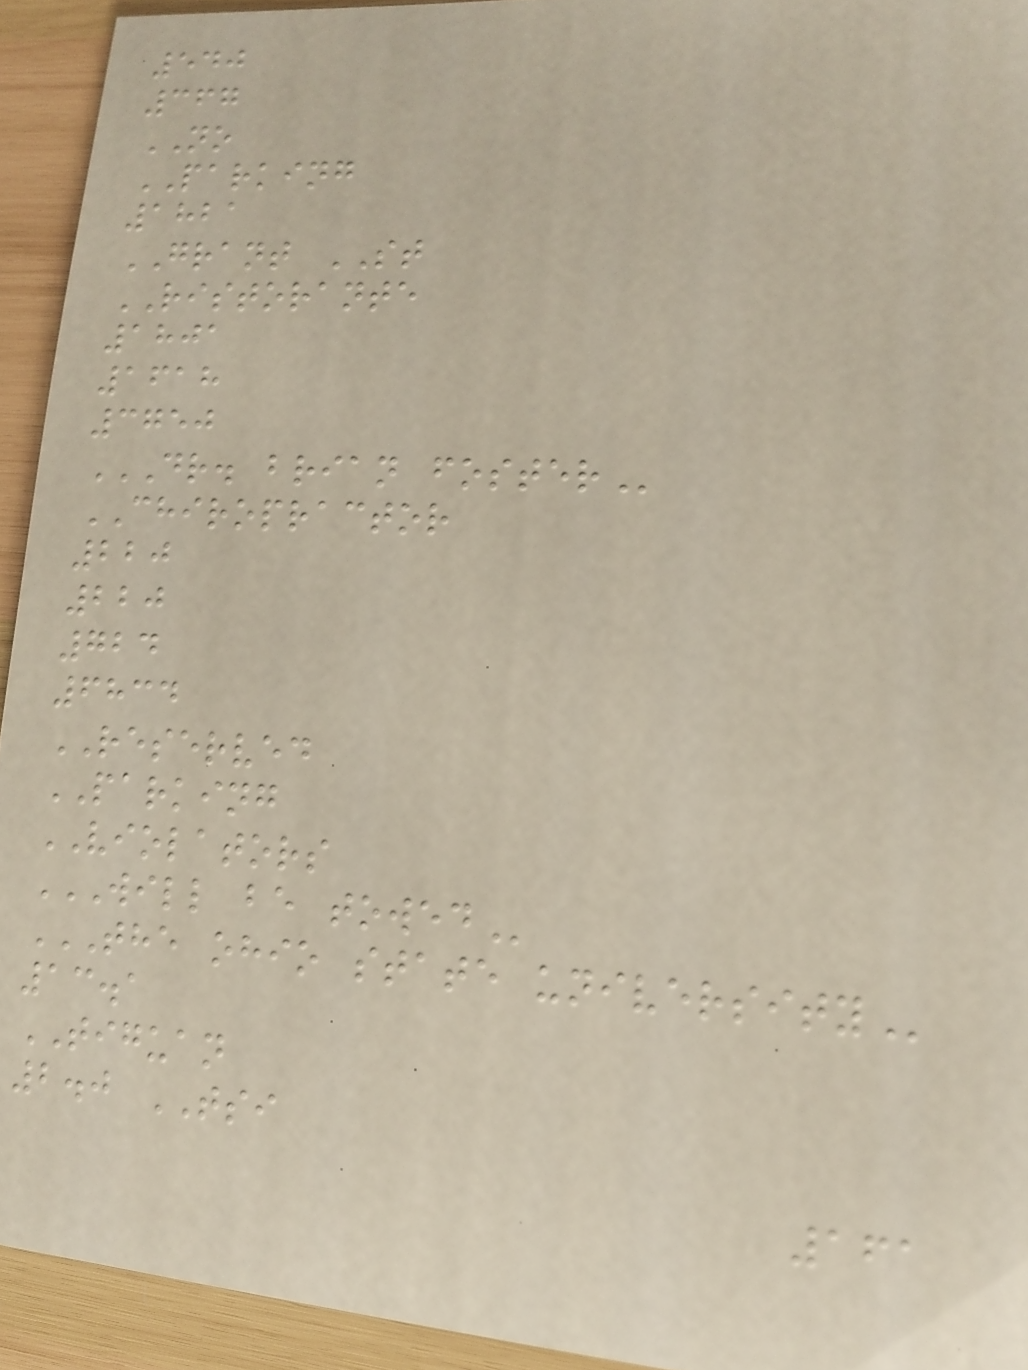540
367
NO
PARKING
1821
GRANT ST
RISTORANTE
1801
1618
3750
DR. BRIAN FOSTER
CHIROPRACTOR
220
220
724
6834
RESERVED
PARKING
VIOLATORS
WILL BE TOWED
THE OHIO STATE UNIVERSITY
13.1
TIGUAN
2.0 TSI
161
